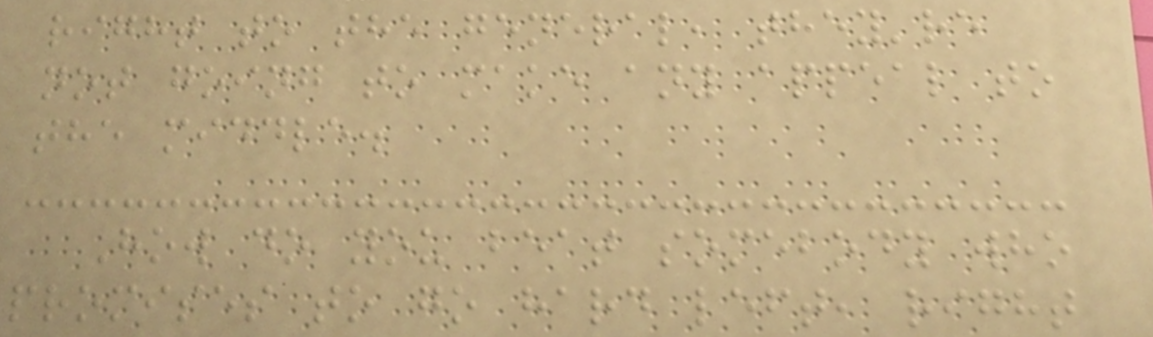right to the general, they're
not going to make any appeal to
the middle.
How do you beat somebody who
promises to go hard left, right
